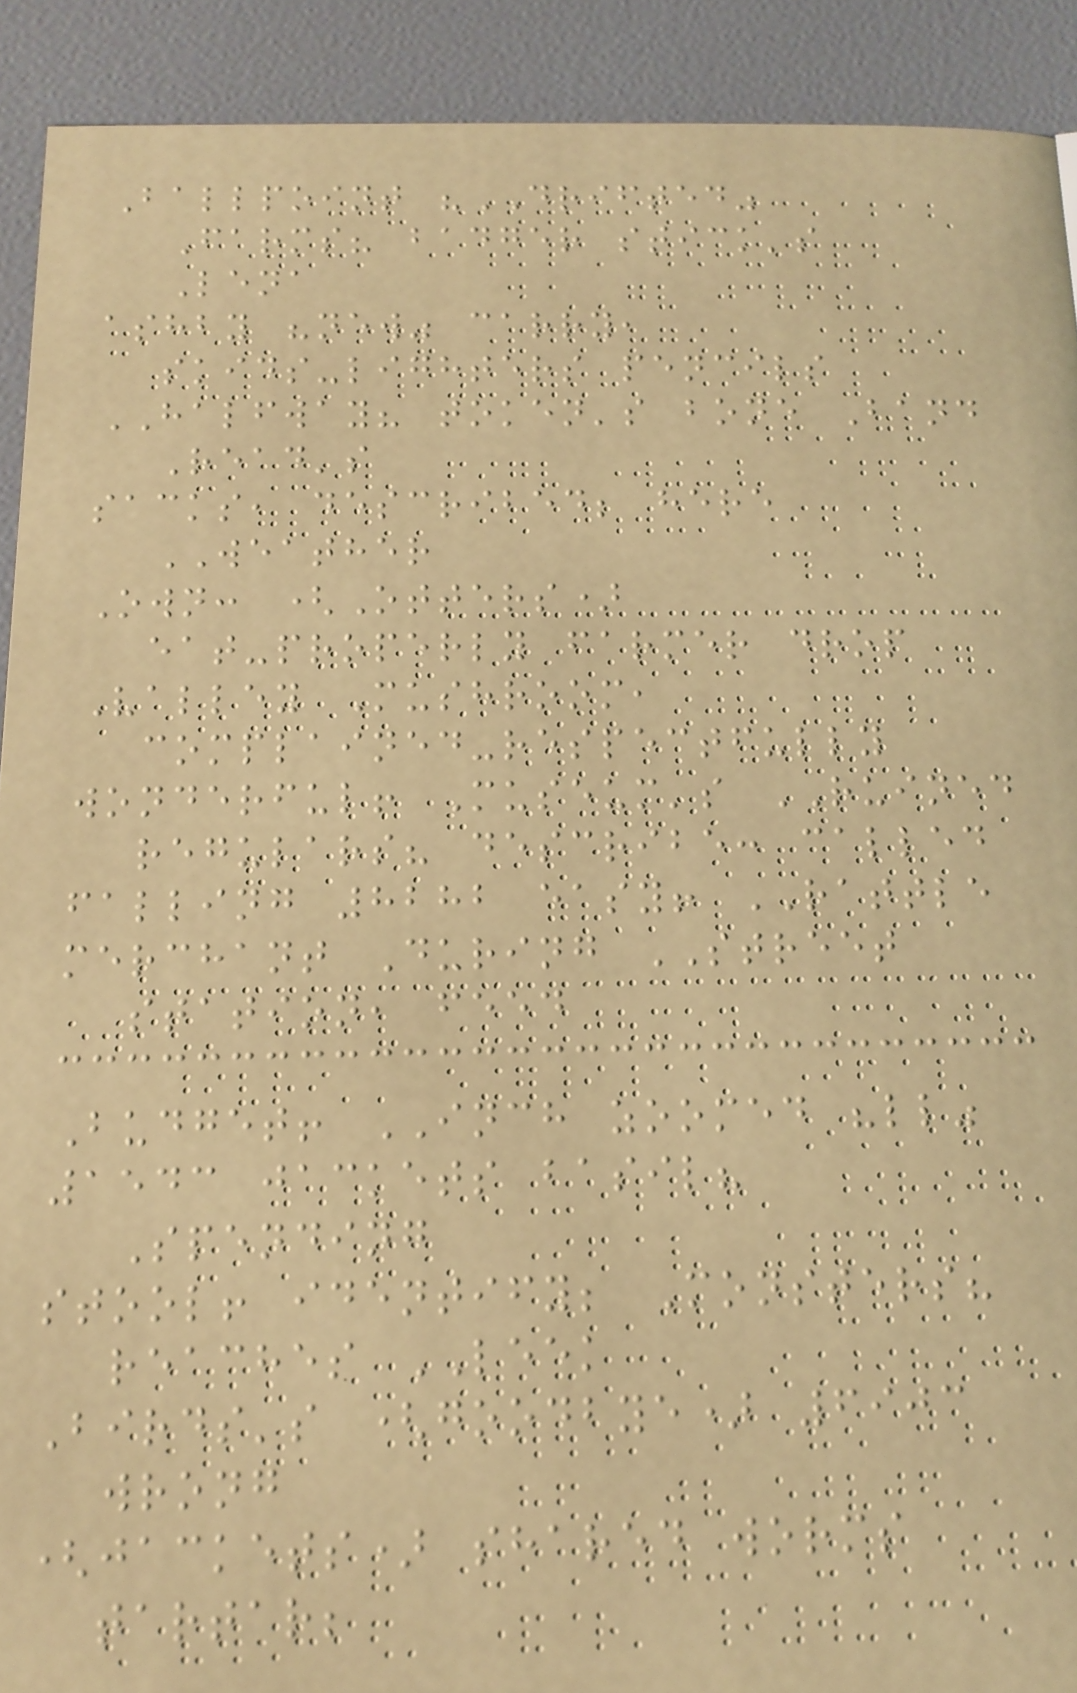Ballpoint "DRIFTED"
Farms? badger stick's
Lena
ashby "new" carry,
skids-lighters pencils
HALFWAY? token's bone Band
Read's
sacks, described; here
WEATHER
Own: (Otters)
eat-properly farmer drop
Valley Mushroom,
complained-respectfully
wonderful! Museum's RUINED
regulars? describe: called
falling 8282 easy! RATTLE
merchant During STREET
station, feed
Budget! INCH zoomed "ll"
1543 jackets basil?
Spending
stool! identify; Monsters?
reaches LEEK
Birds's (goodbye) 6903
wrong
(jackets) shared worms
tartar;
